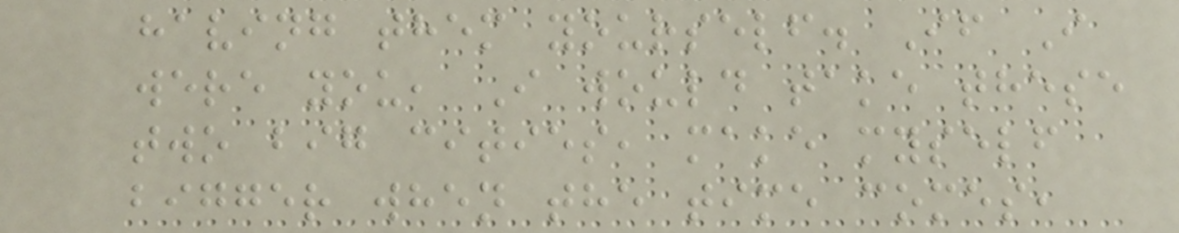having them yourself. If I
were you, I would take these
two big cities, make myself
bigger when the time comes,
